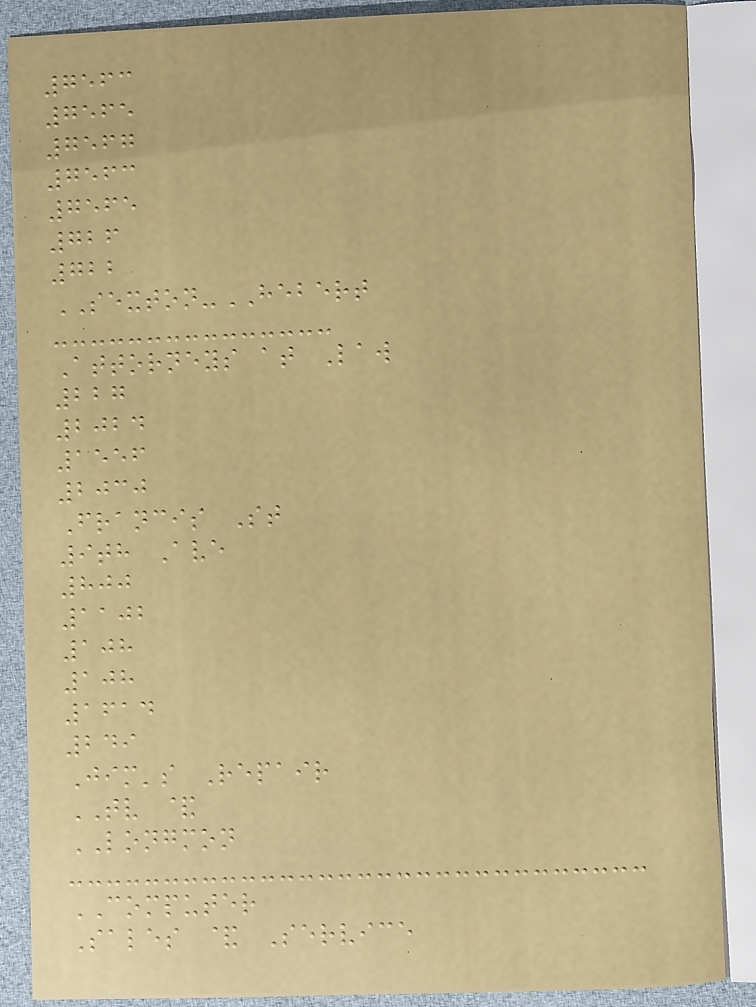7563
7565
7567
7563
7565
726
722
SEXTON-HEBERT
Attorneys at Law
227
2024
1556
2030
Francis St
9th Ave
800
1102
108
108
1614
249
Jim's Repair
TV &
LONGMON
COMPUTER
Sales & Service
